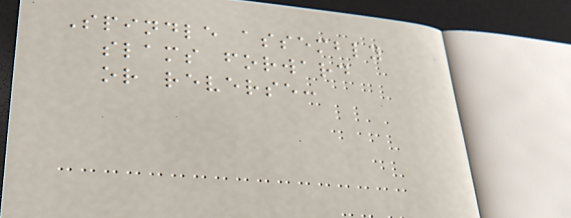Spindle assembly
slams forward
or reverse:
